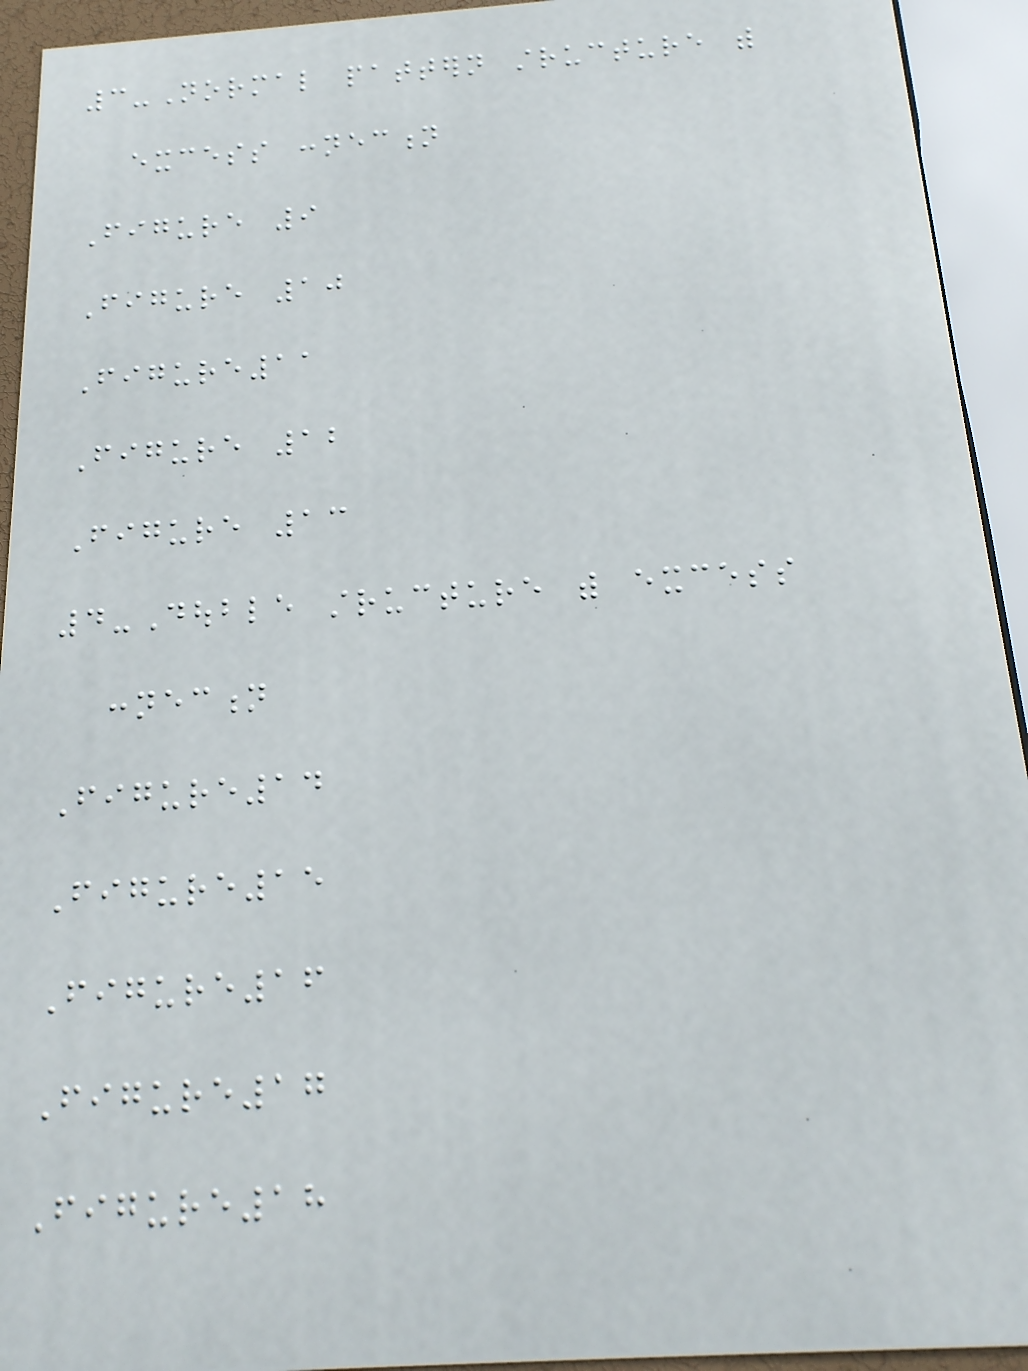3-Normal pattern structure with
excess connection
Figure 9
Figure 10
Figure11
Figure 12
Figure 13
4-Double structure with excess
connection
Figure14
Figure15
Figure16
Figure17
Figure18
